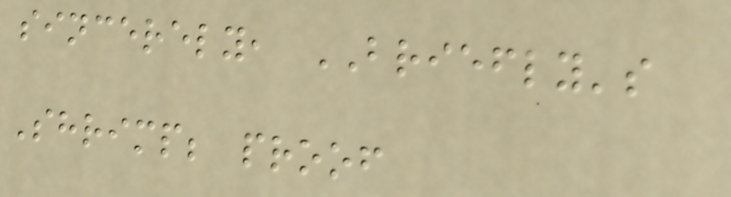sincerely, BRIEFLY's
Shrimp; proof
